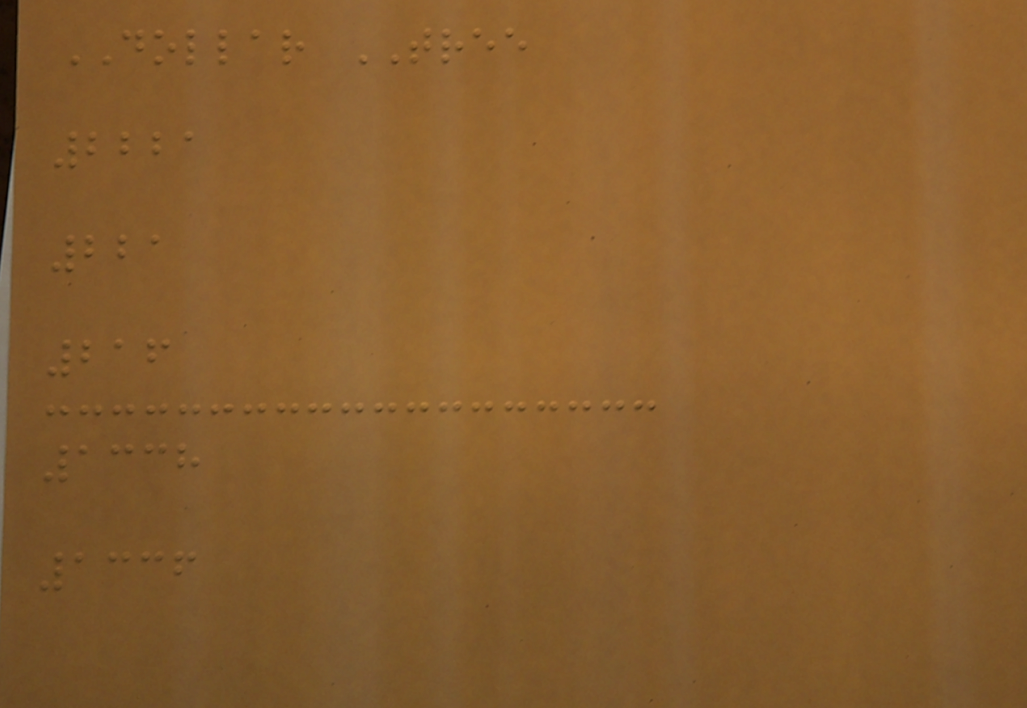DOLLAR TREE
2221
221
216
1338
1336
